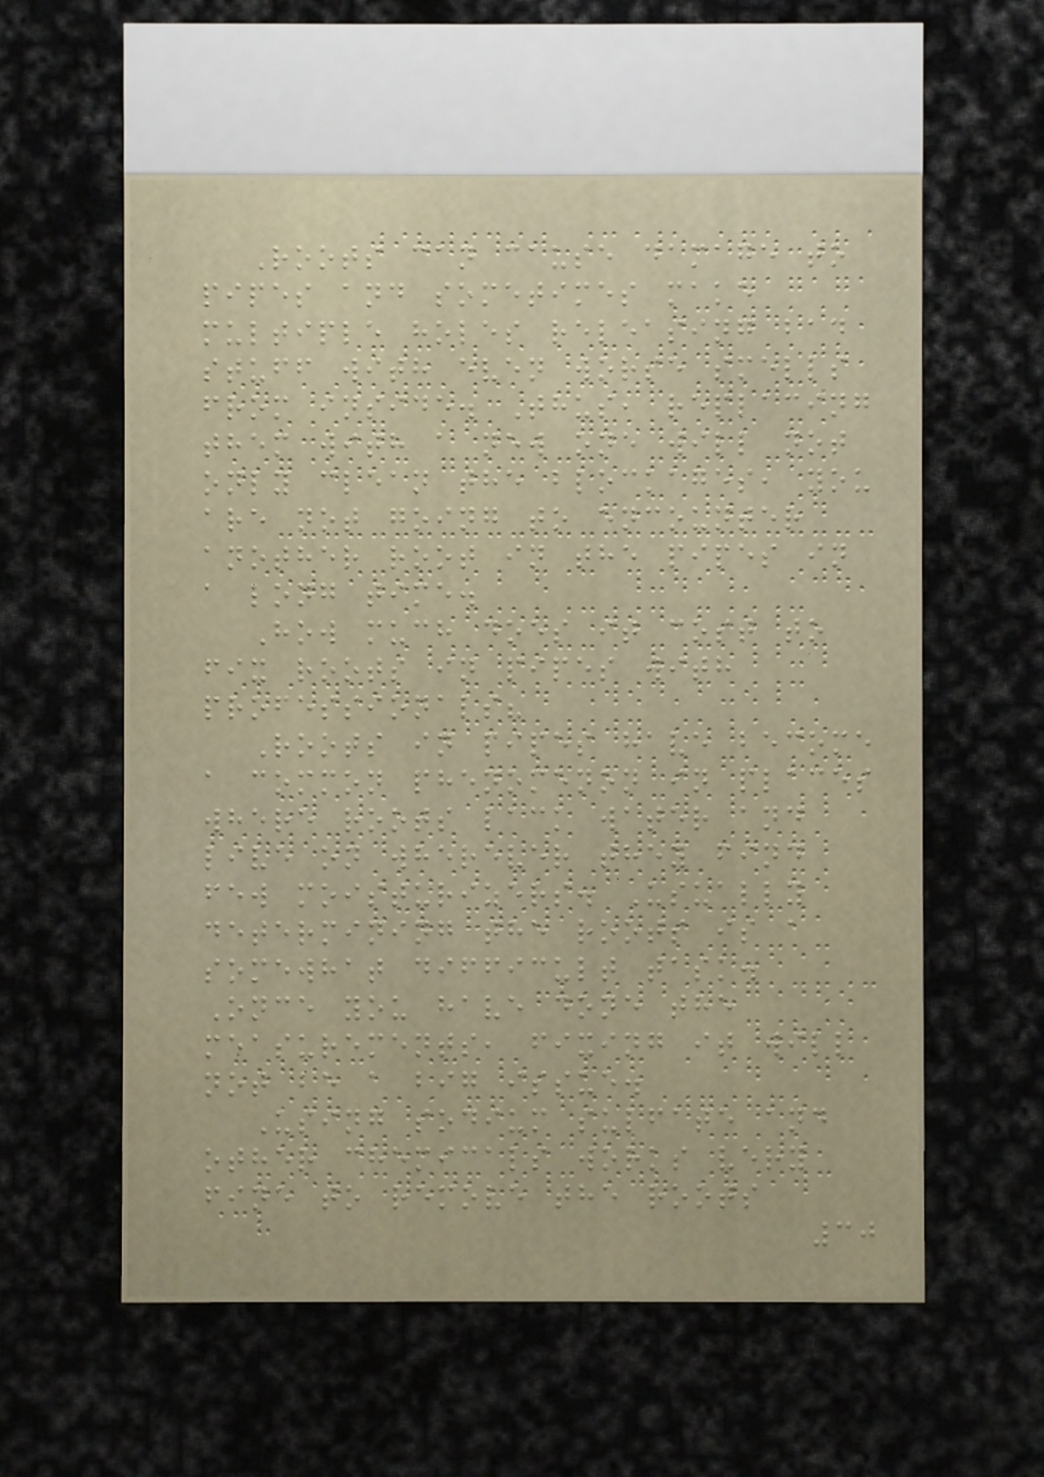Roots can cause damage to
pipes and sometimes make
multiple holes releasing bad
stuff with even worse smells
from inside. Thus, replacing
them with a new one will not
only clean the blockages, you
are not going to encounter
another root in the pipes in
a long time.
How much does it cost to
fix roots in pipes with
professionals?
Roots in pipes have become
a common phenomenon in places
where roots lack water and
live on wherever they find
few moisturizers. Usually
determining the roots is a
somewhat difficult task.
Once you have done the
measurements, fixing it will
not be a big issue.
Using sodium sulfate and
other chemicals works very
fine to remove the roots
30
